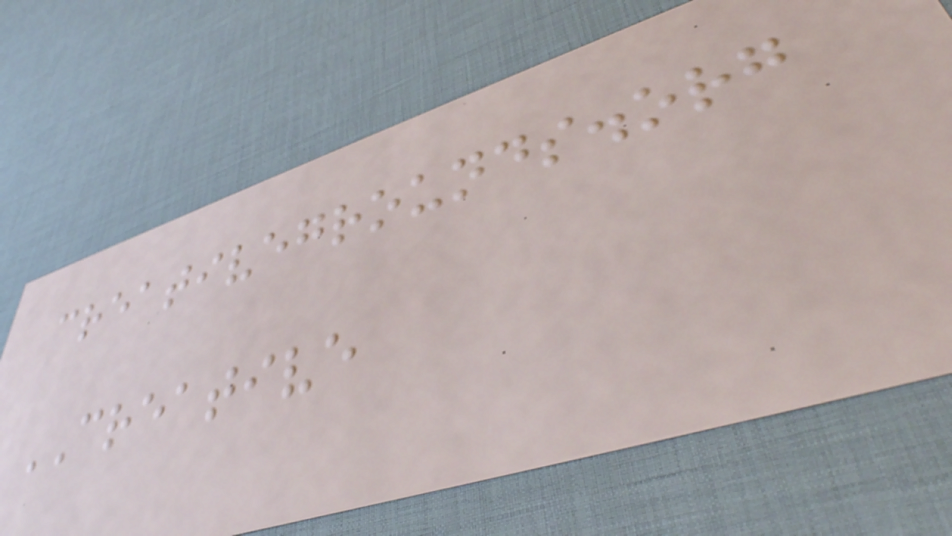creativegrounds.org
CREATIVE
